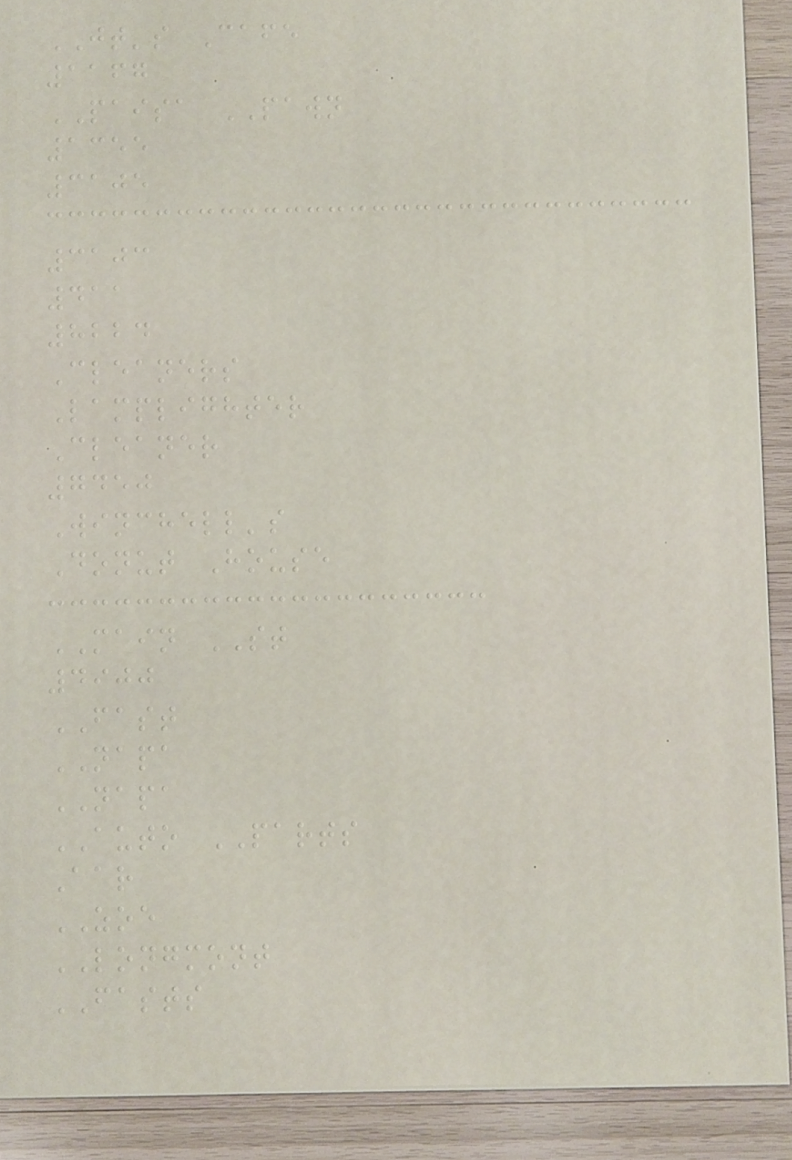JT's Cafe
1167
PAISA PAWN
1355
3105
3103
411
8224
Cleaners
Lamplighter
Cleaner
7450
Winchell's
Donut House
MAIN ST
4900
FAST
NAPA
NAPA
AUTO PARTS
Aar
ZOE
LONGMONT
FASTS
